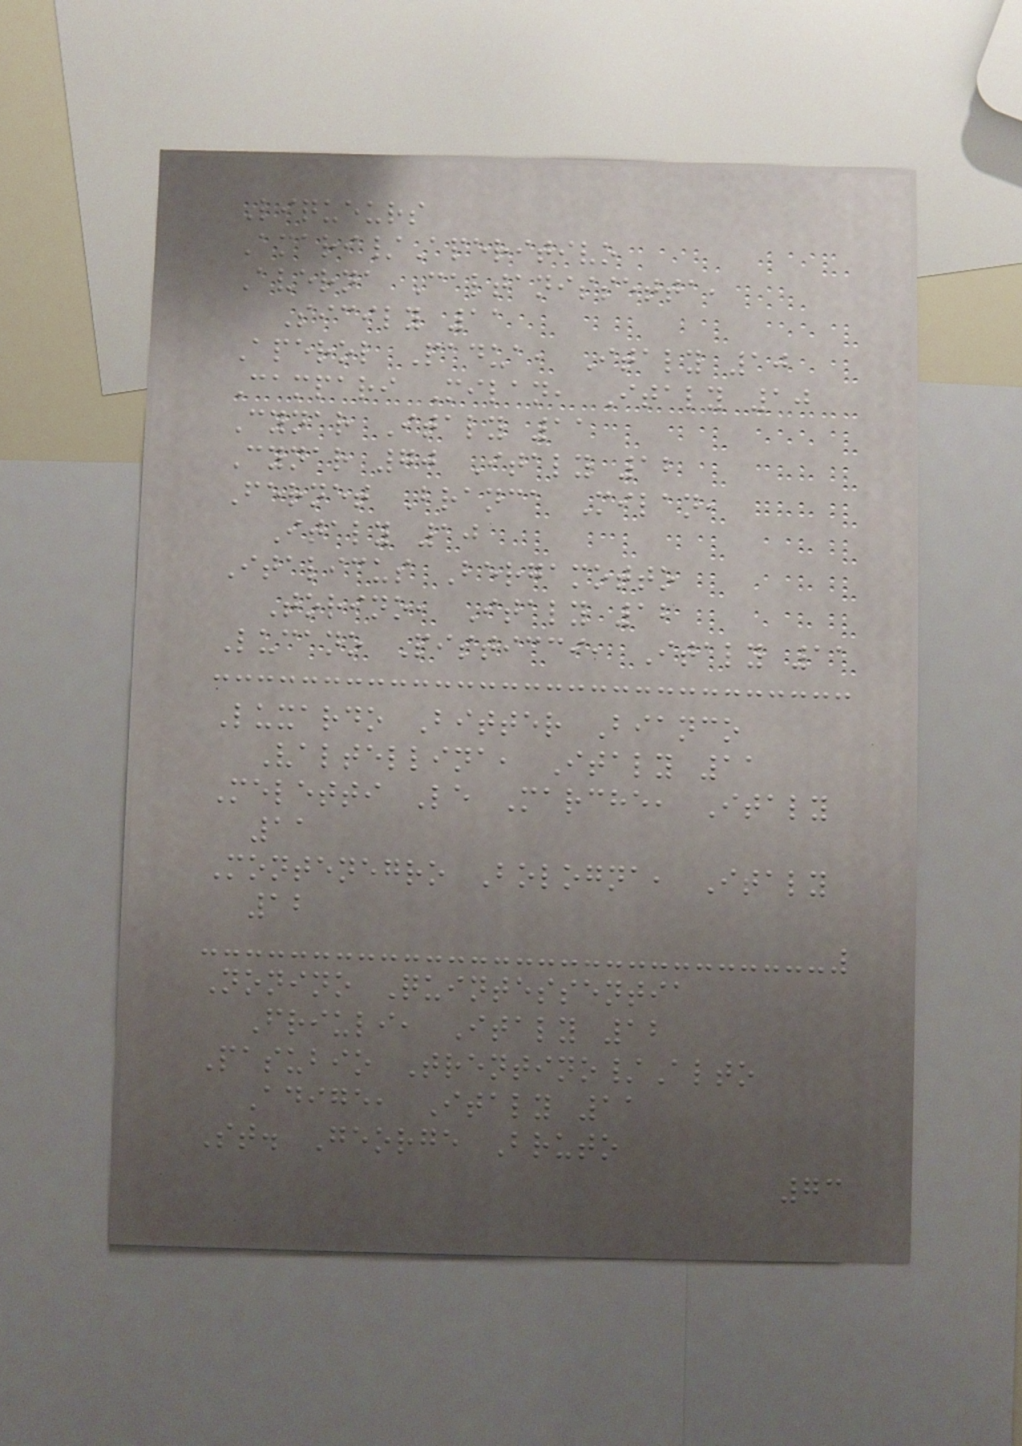Liqueurs
Amari/Aperitivo
Averna Caltanissetta,
Sicily 11
Aperol Padua, Italy 10
Campari Milan, Italy 10
Cynar Italy 11
Cynar 70 Italy 12
Fernet Branca Milan,
Italy 10
Italicus Bergamotto
Torino, Italy 12
Lucano Pisticci, Italy 11
Luxardo Bitter Bianco
Valtellina, Italy 11
Meletti Le Marche, Italy
11
Montenegro Bologna, Italy
12
Nonino Quintessentia
Friuli, Italy 12
Pasubio Trentino/Alto
Adige, Italy 11
St. George Bruto
73
